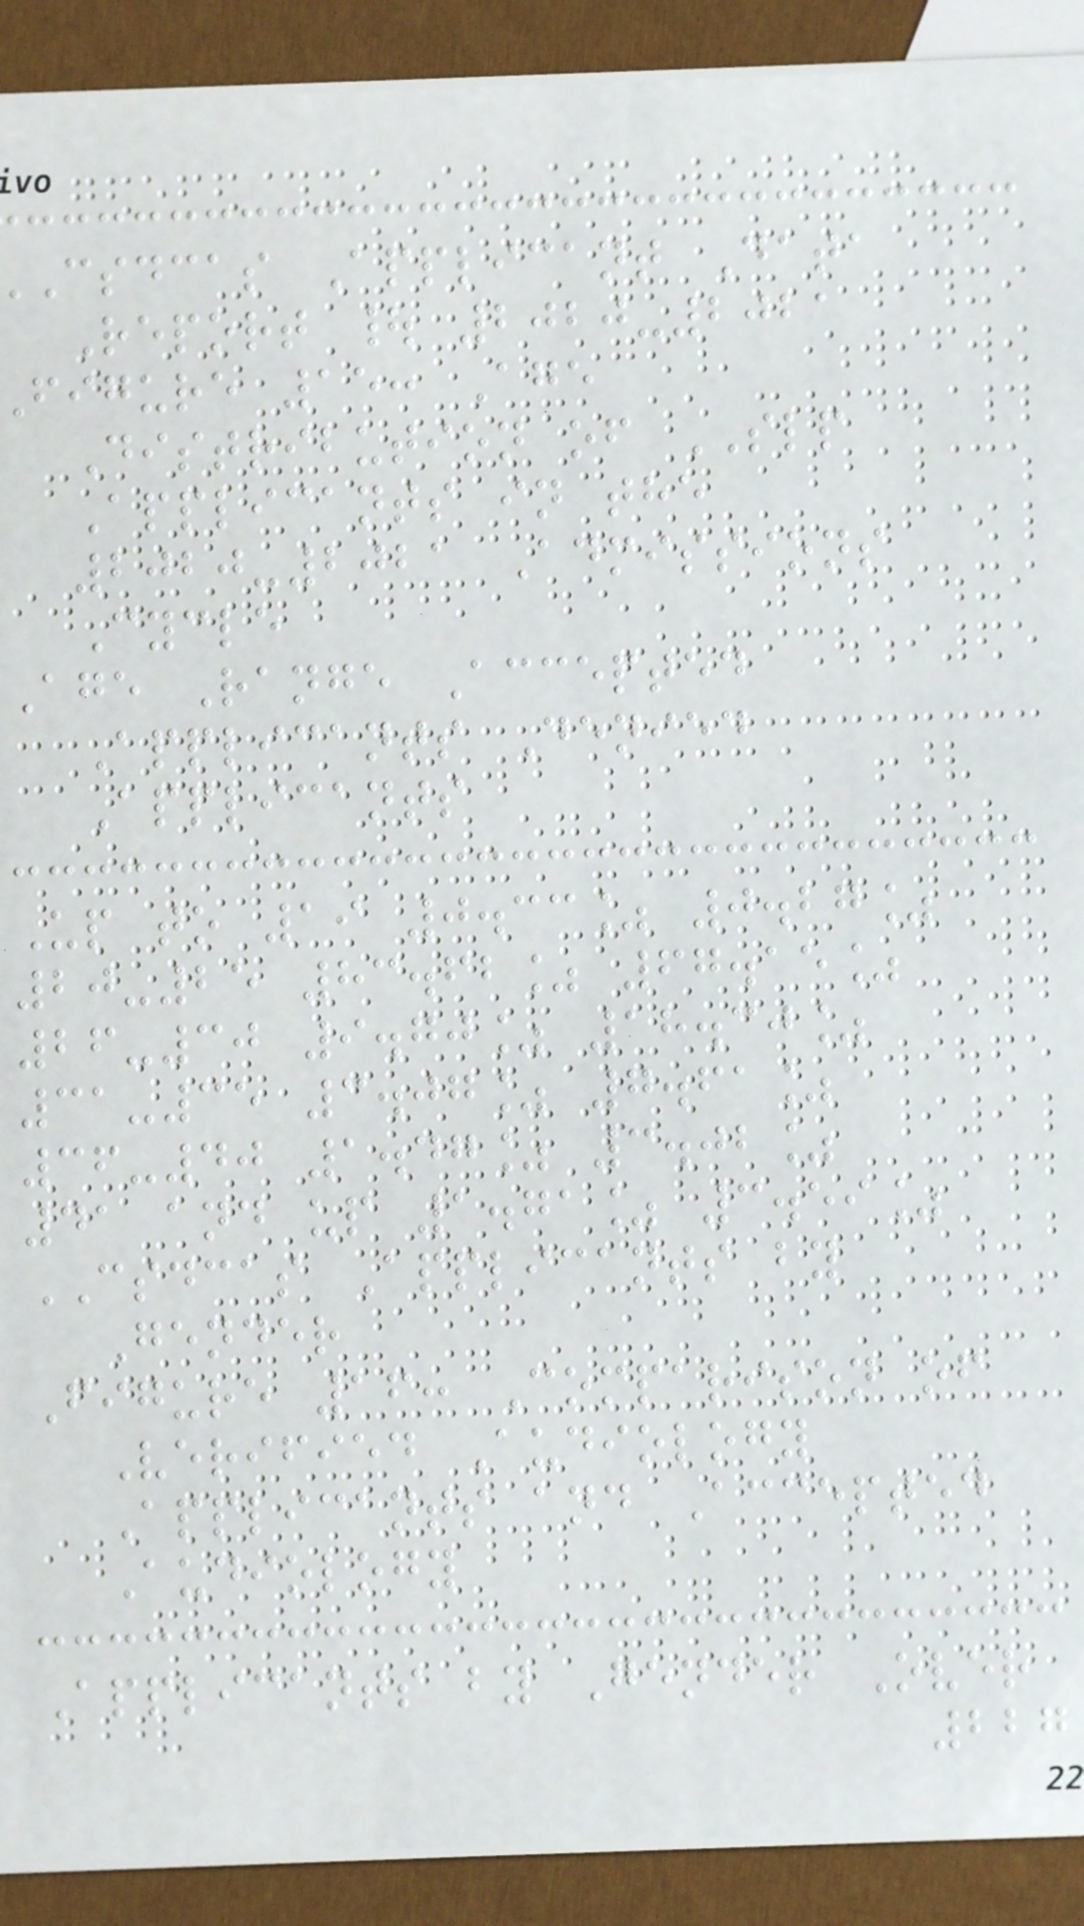csdcas Applicant Data
Report | 2020-2021
figure 15: Age
Distribution of SLP
Applicants in the
2020-2021 Admissions
Cycle
Age Range Accepted
Applicants Denied
Applicants
Up to 19 0.33% 0.27%
20-25 83.62% 67.15%
26-30 9.70% 18.30%
31-35 3.07% 7.61%
36-40 1.47% 3.02%
41 and up 1.71% 3.59%
CSDCAS Applicants by
Gender
Figure 16: Comparison of
Verified Audiology
Applicants and Accepted
Audiology
Applicants by Gender Over
227
